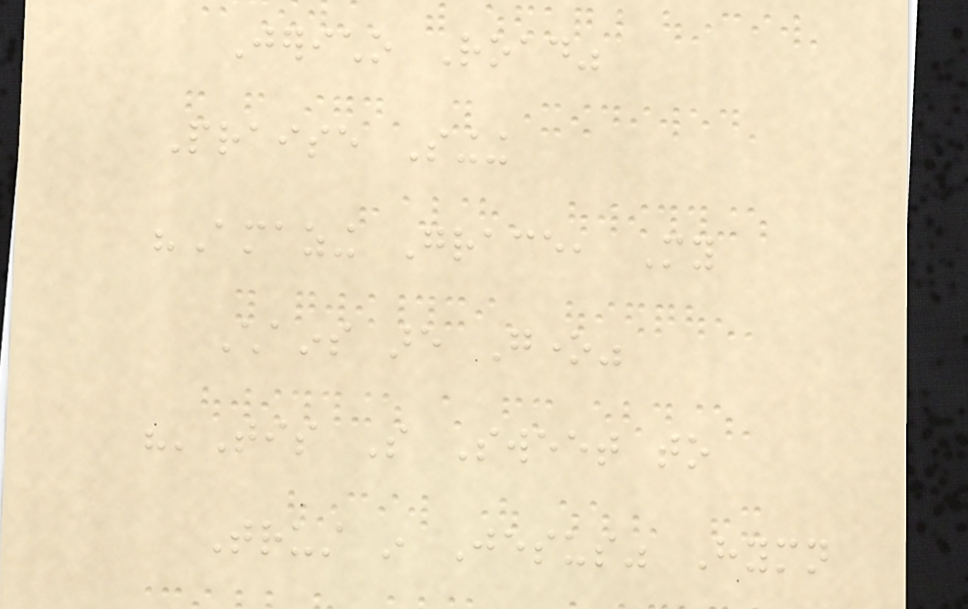Jericho Road"
Praise Singing
"Amazing Grace, My
Chains are Gone"
"'Tis So Sweet to
Trust in Jesus" Hymn
